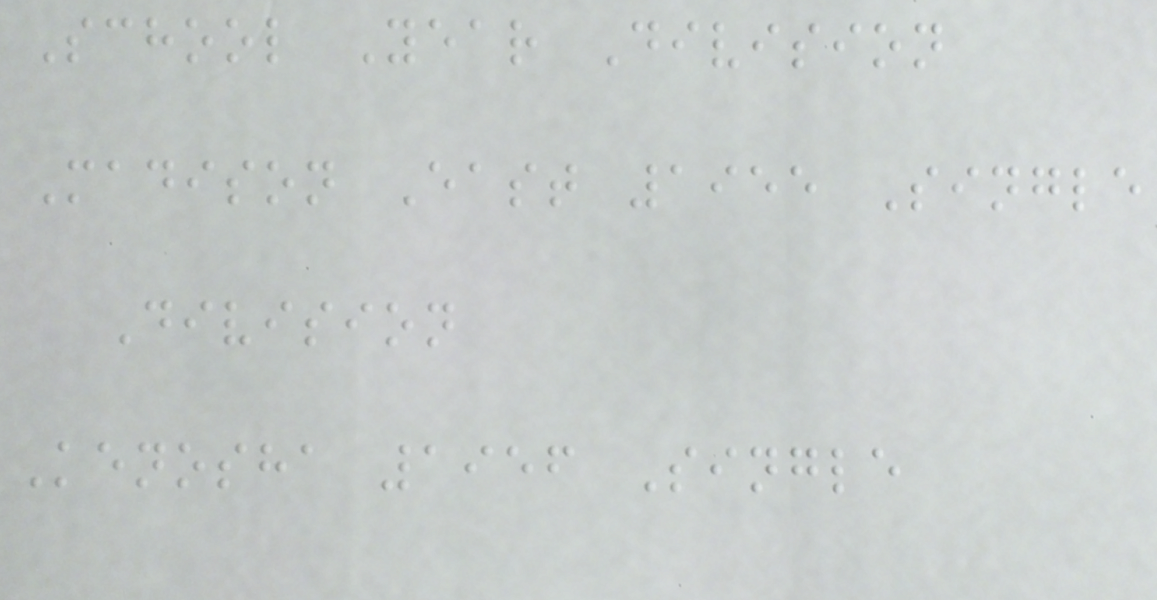School Year Division
Madison East 1955 Single
Division
Kenosha 1956 Single
